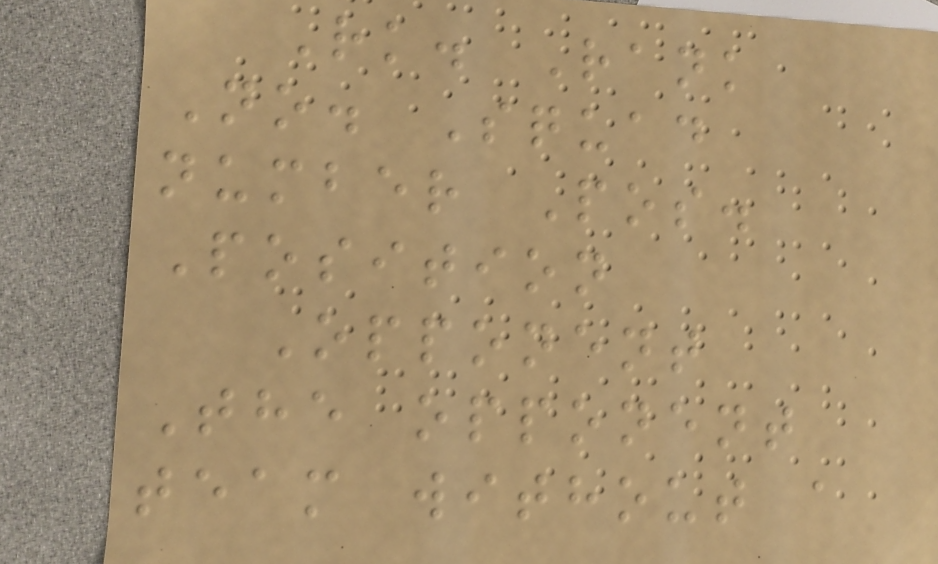Rk. Rank
No. Squad
number Pos.
Position
Opponent
The opponent
team without a
